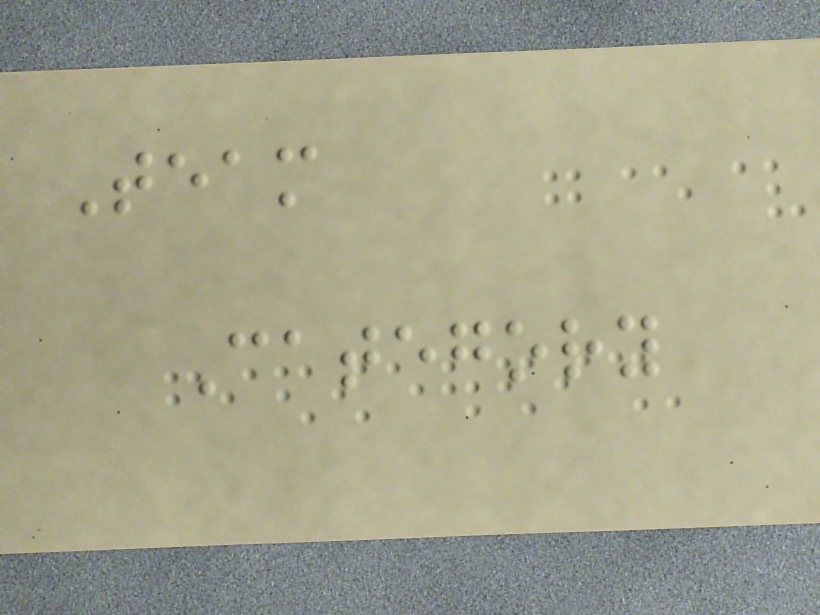Team
Category
